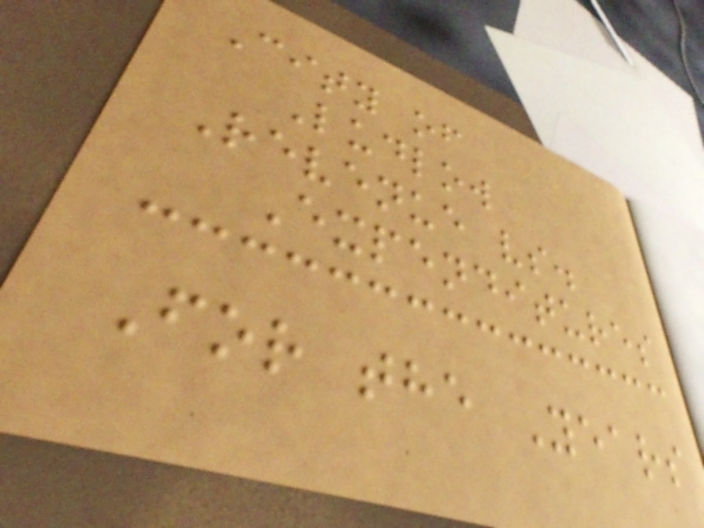City of
Ludlow
Revenue vs.
Expenditures
For the Years
